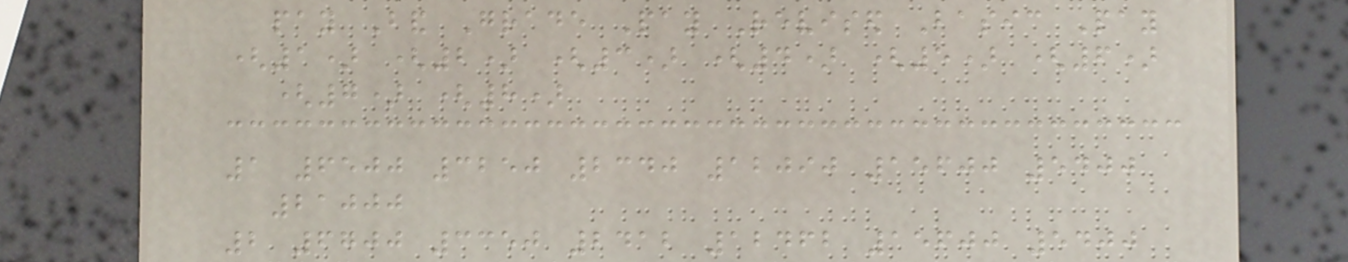pay Band Grade Pay Revised Basic Pay
(1) (2) (3) (4) (5) (6)
(7) (8)
1 6500 3250 2340 12090 15600 5400
21000
2 6700 3350 2412 12462 15600 5400
